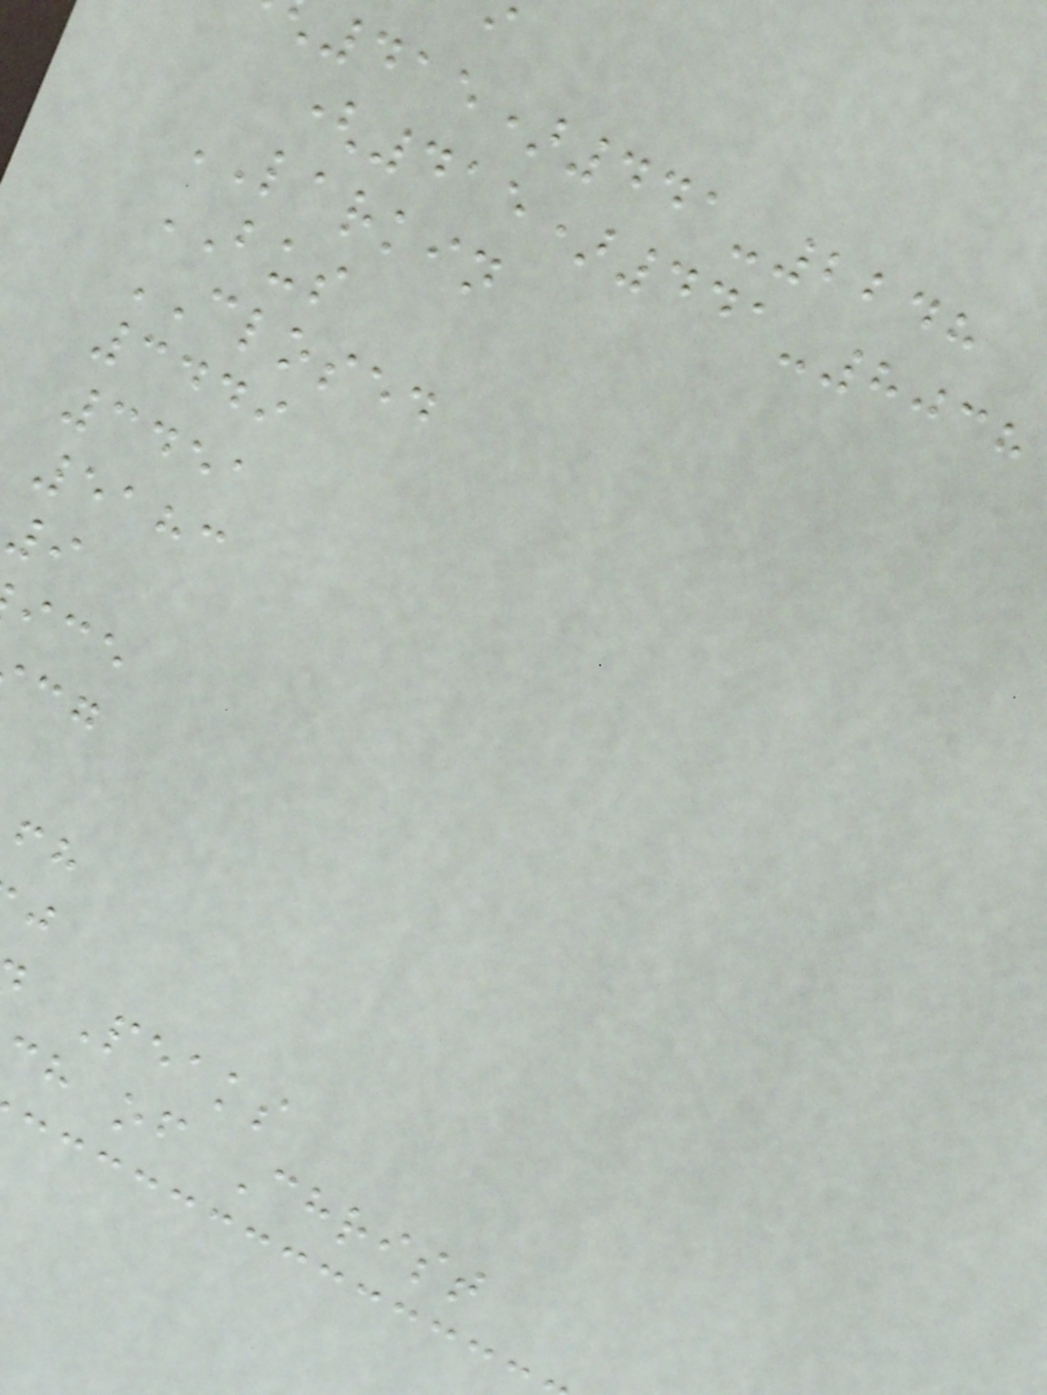415)441-2248
(415)441-8038
LARKIN
BUS
CLOSED
3449
3451
5183
9
Peaks
h of Christ
